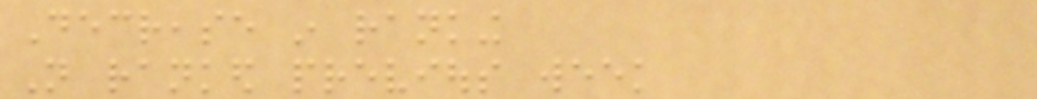Decrease in ranking
Not ranked previous week
